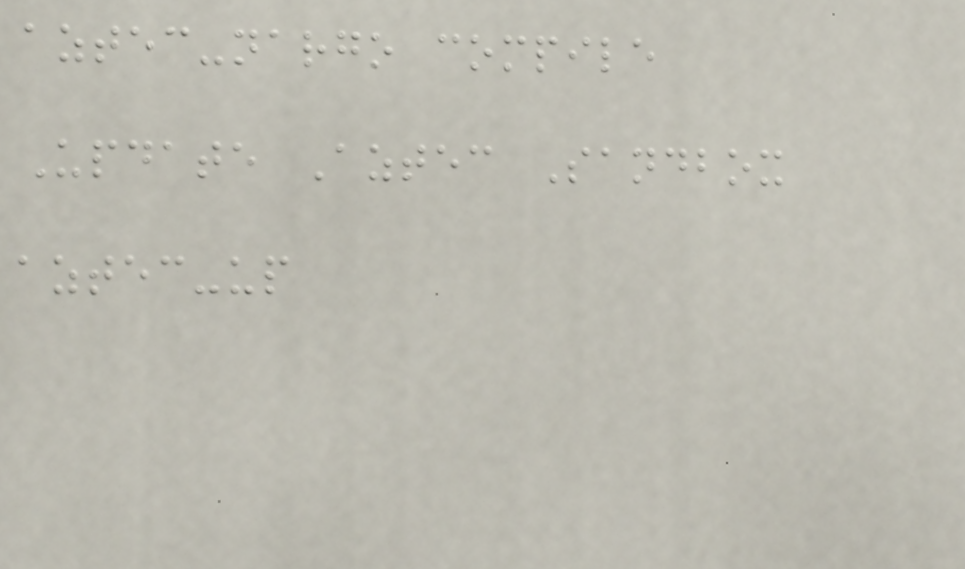aztec-nargo compile
Update Aztec Sandbox
aztec-up
